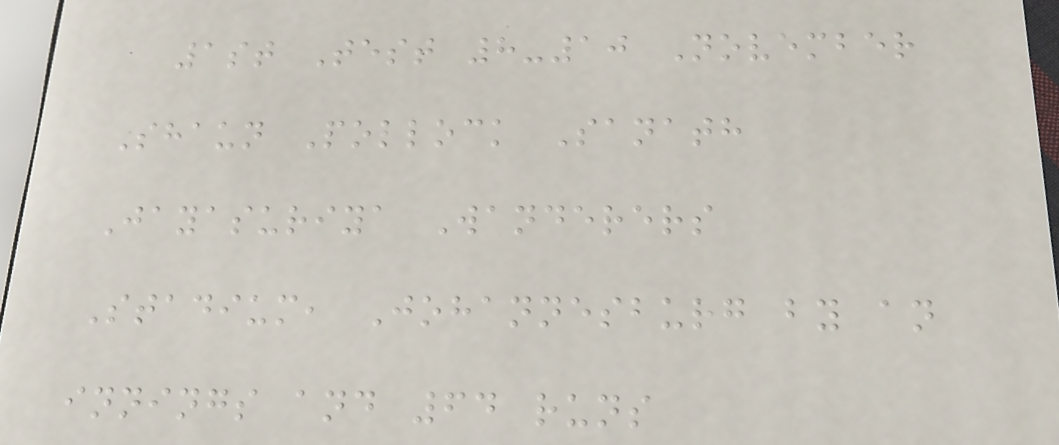1st Test 8-10 November
Shaun Pollock Sanath
Jayasuriya Wanderers
Stadium, Johannesburg by an
innings and 64 runs
